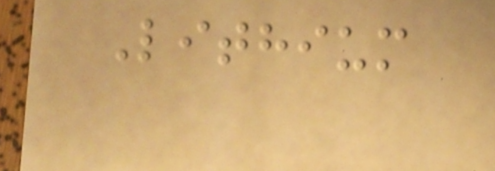Lithium
